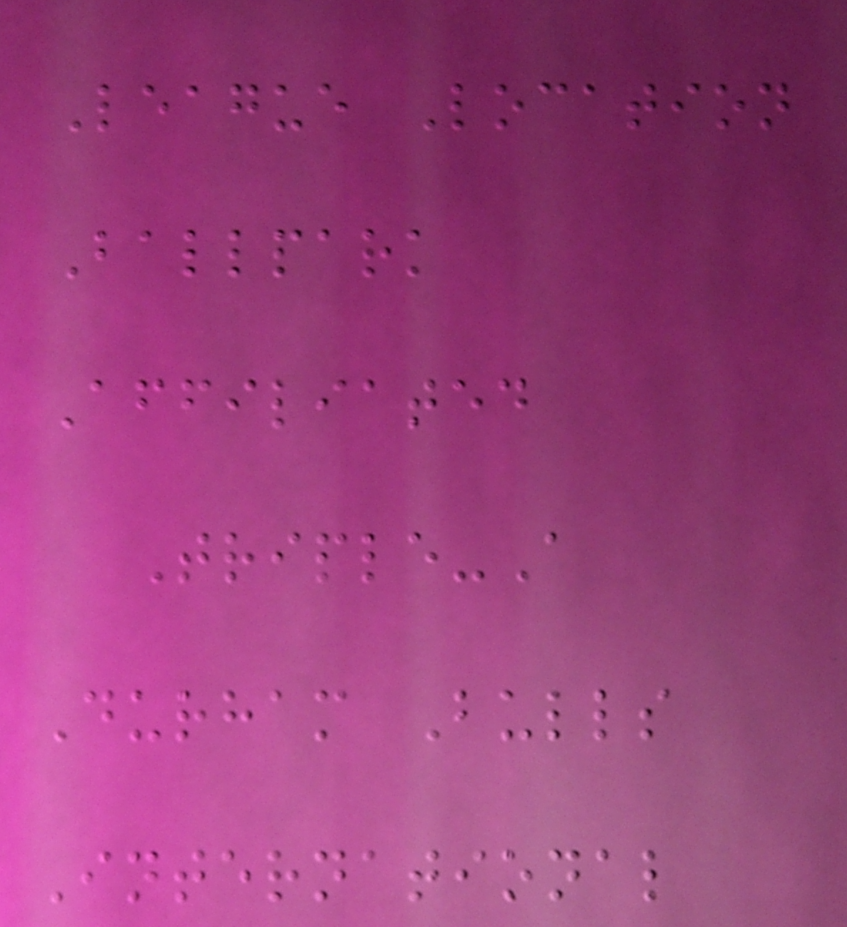League Location
Ballpark
Affiliated
Triple-A
Durham Bulls
International
